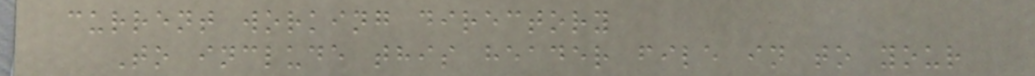current working directory
To include this header file in to your
